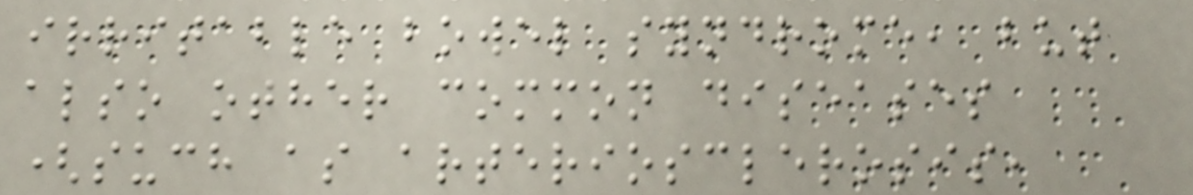irritable bowel syndrome, but
also other common diseases
(such as arteriosclerosis,
